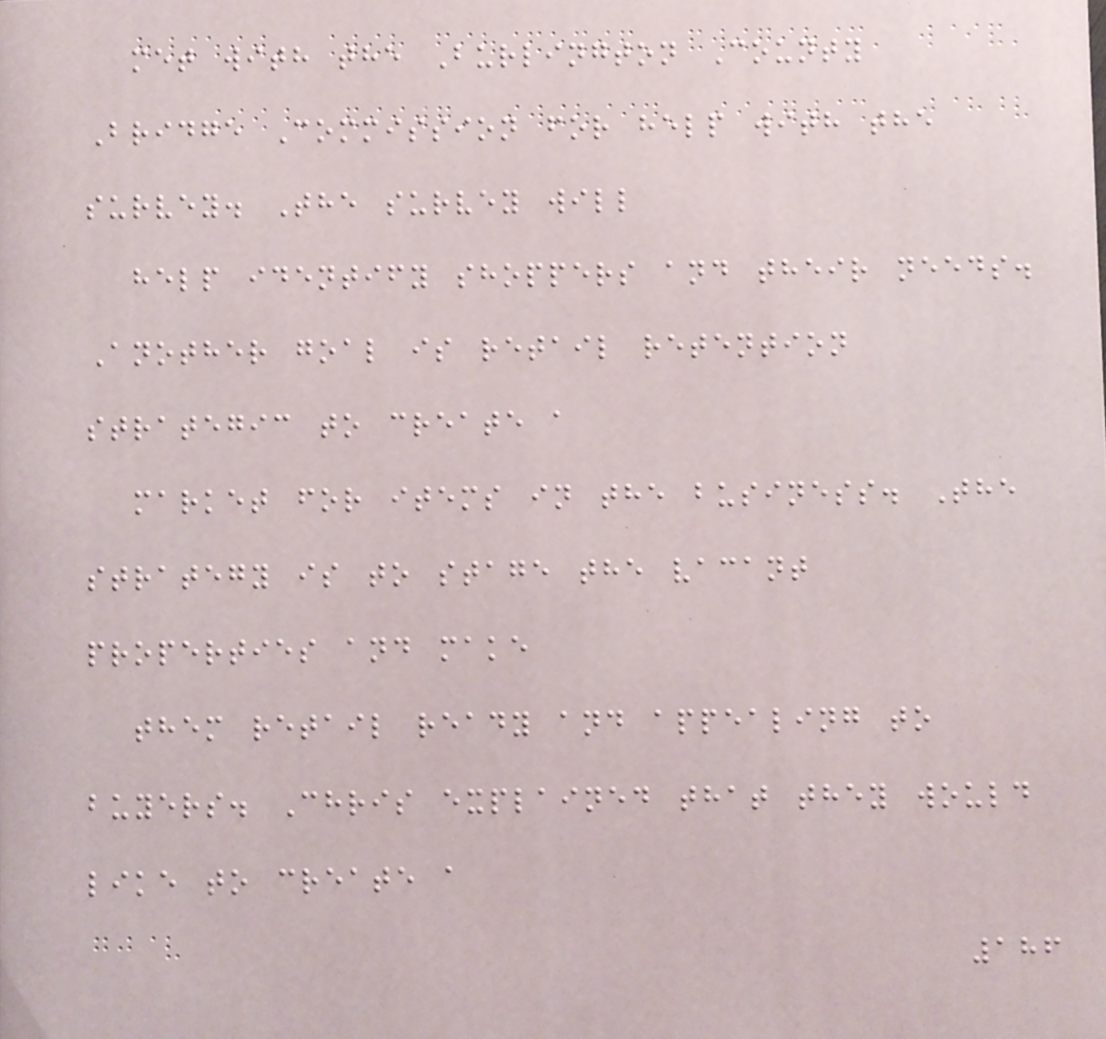met with the Burlington County
Bridge Commission for help with the
survey. The survey will
help identify shoppers and their needs.
Another goal is retail retention
strategic to create a
market for items in the business. The
strategy is to stage the vacant
properties and make
them retail ready and appealing to
buyers. Chris explained that they would
like to create a
186
